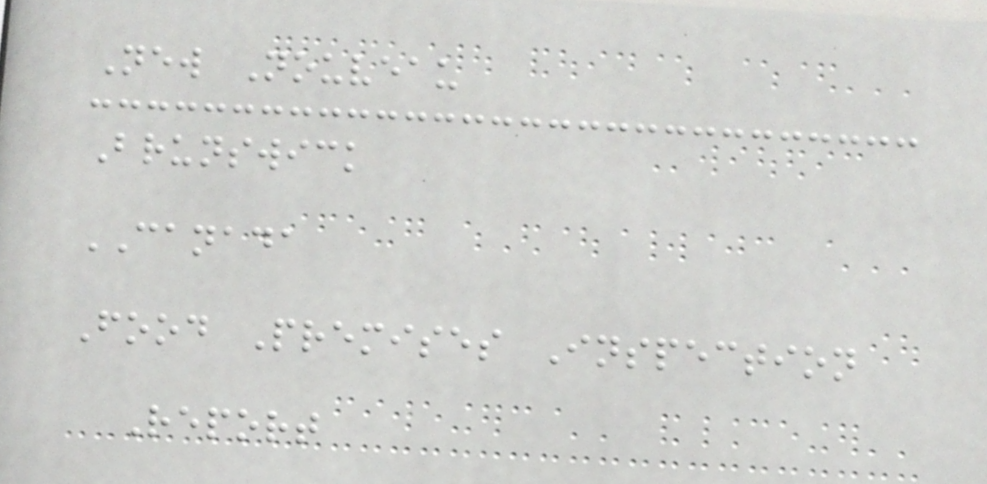New Nouveau
Brunswick
CANADA
Food Premises Inspection
Report
